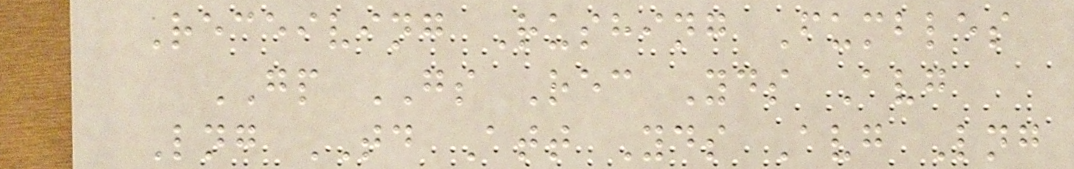Receiving Rushing Fumbles
GP GS Rec Yds Avg
Lng TD Att Yds Avg Lng
